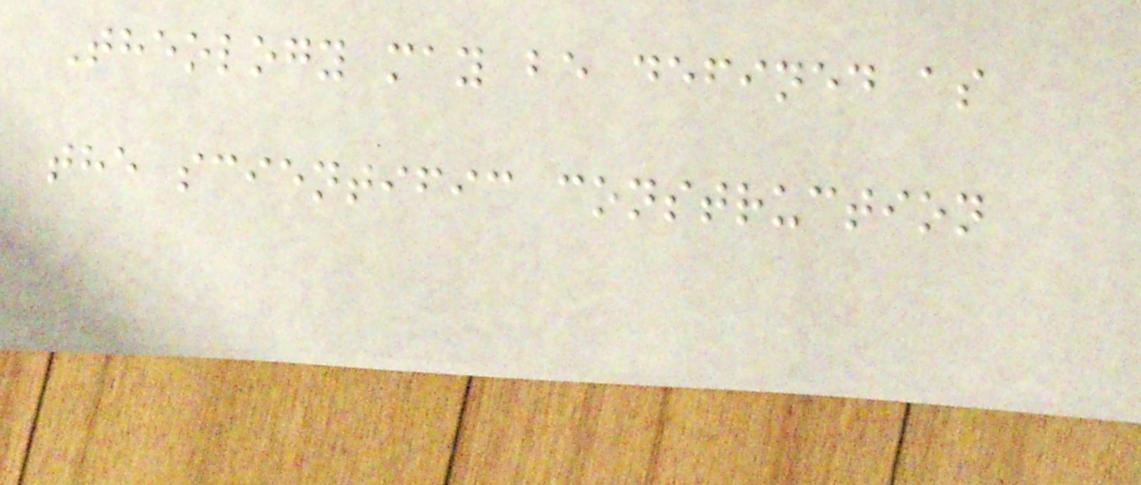Theology may be defined as
the scientific construction
